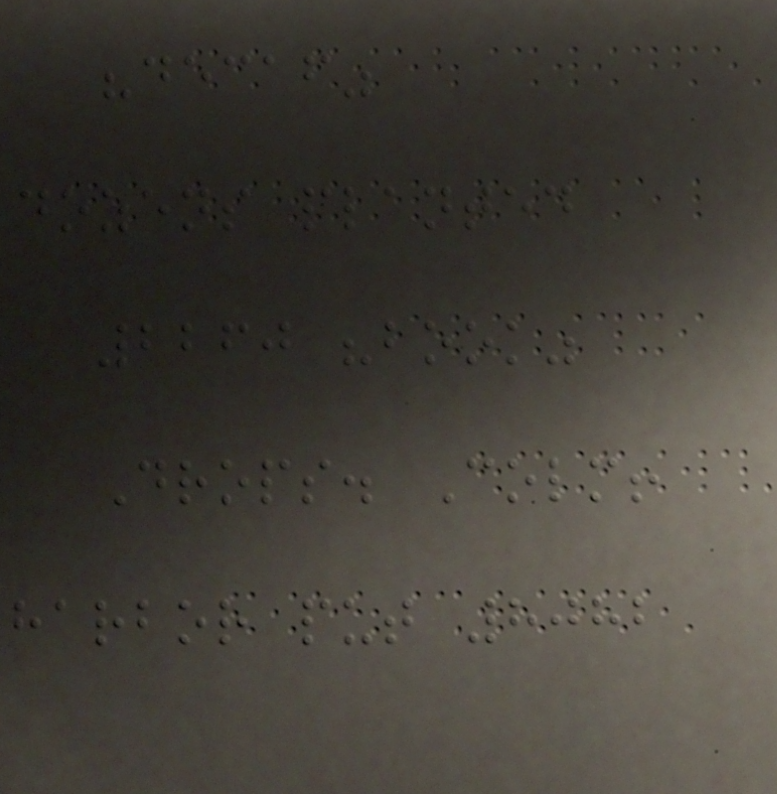"decaf"
dozens planted
2260 "book"
Drops. Colm!
harbor put 8082
